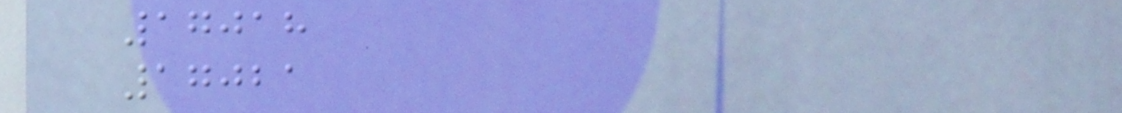17018
17021
